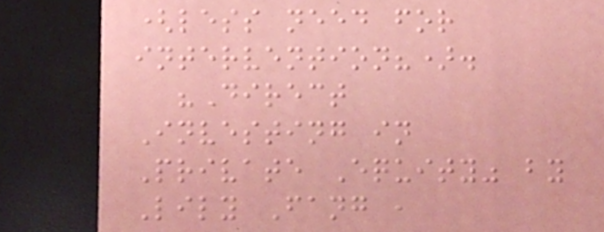(less need for
intervention?).
"Direct
Investing in
Private Equity" by
Lily Fang ,
